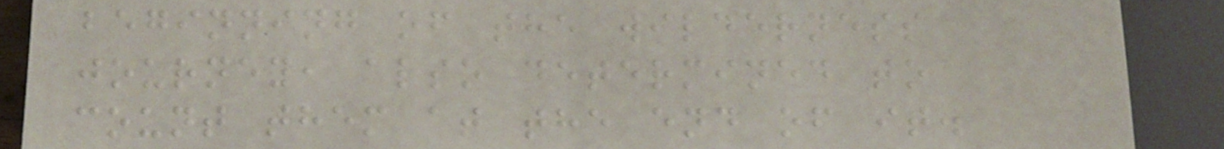beginning of the wilderness
journey, also determined to
count them at the end of it.
